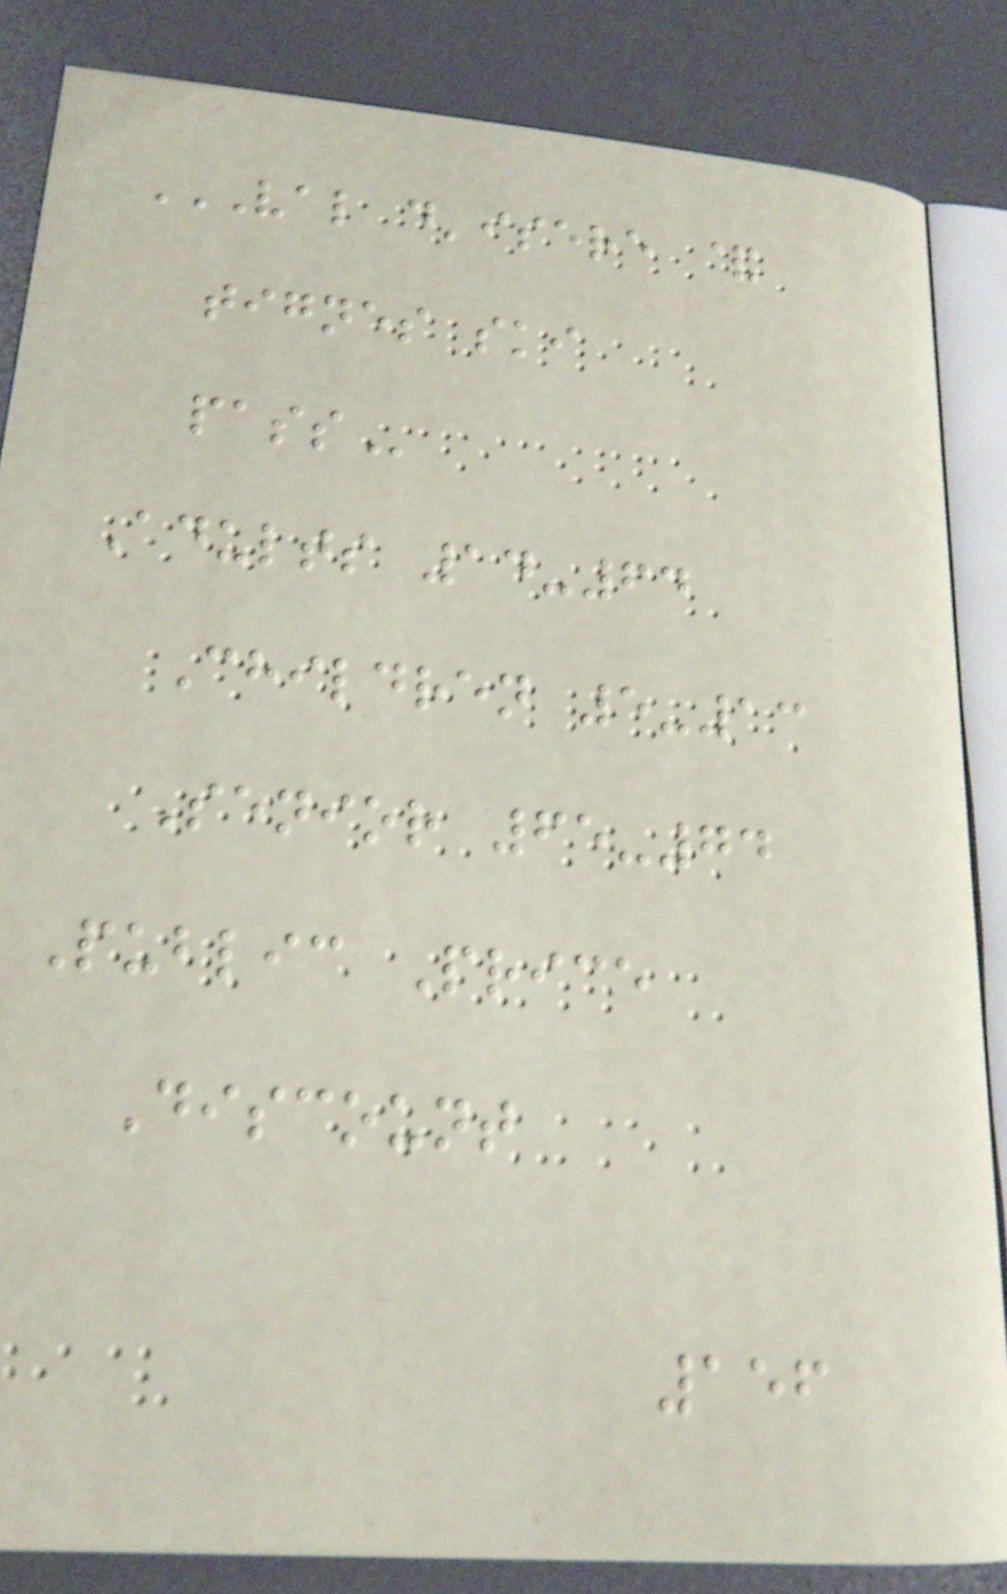VAL D'ISERE &
TIGNES SKI
PASS
Adults 14-64
Children 5-13
Senior 65-74
Public Price
Discount
156
